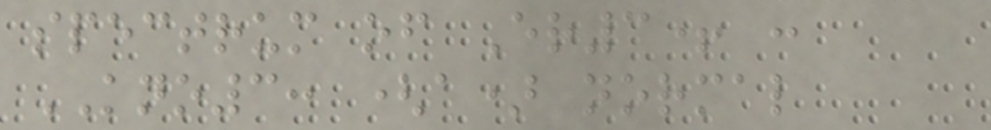spectrum of Er3+ :
KNO3: (a) normal
